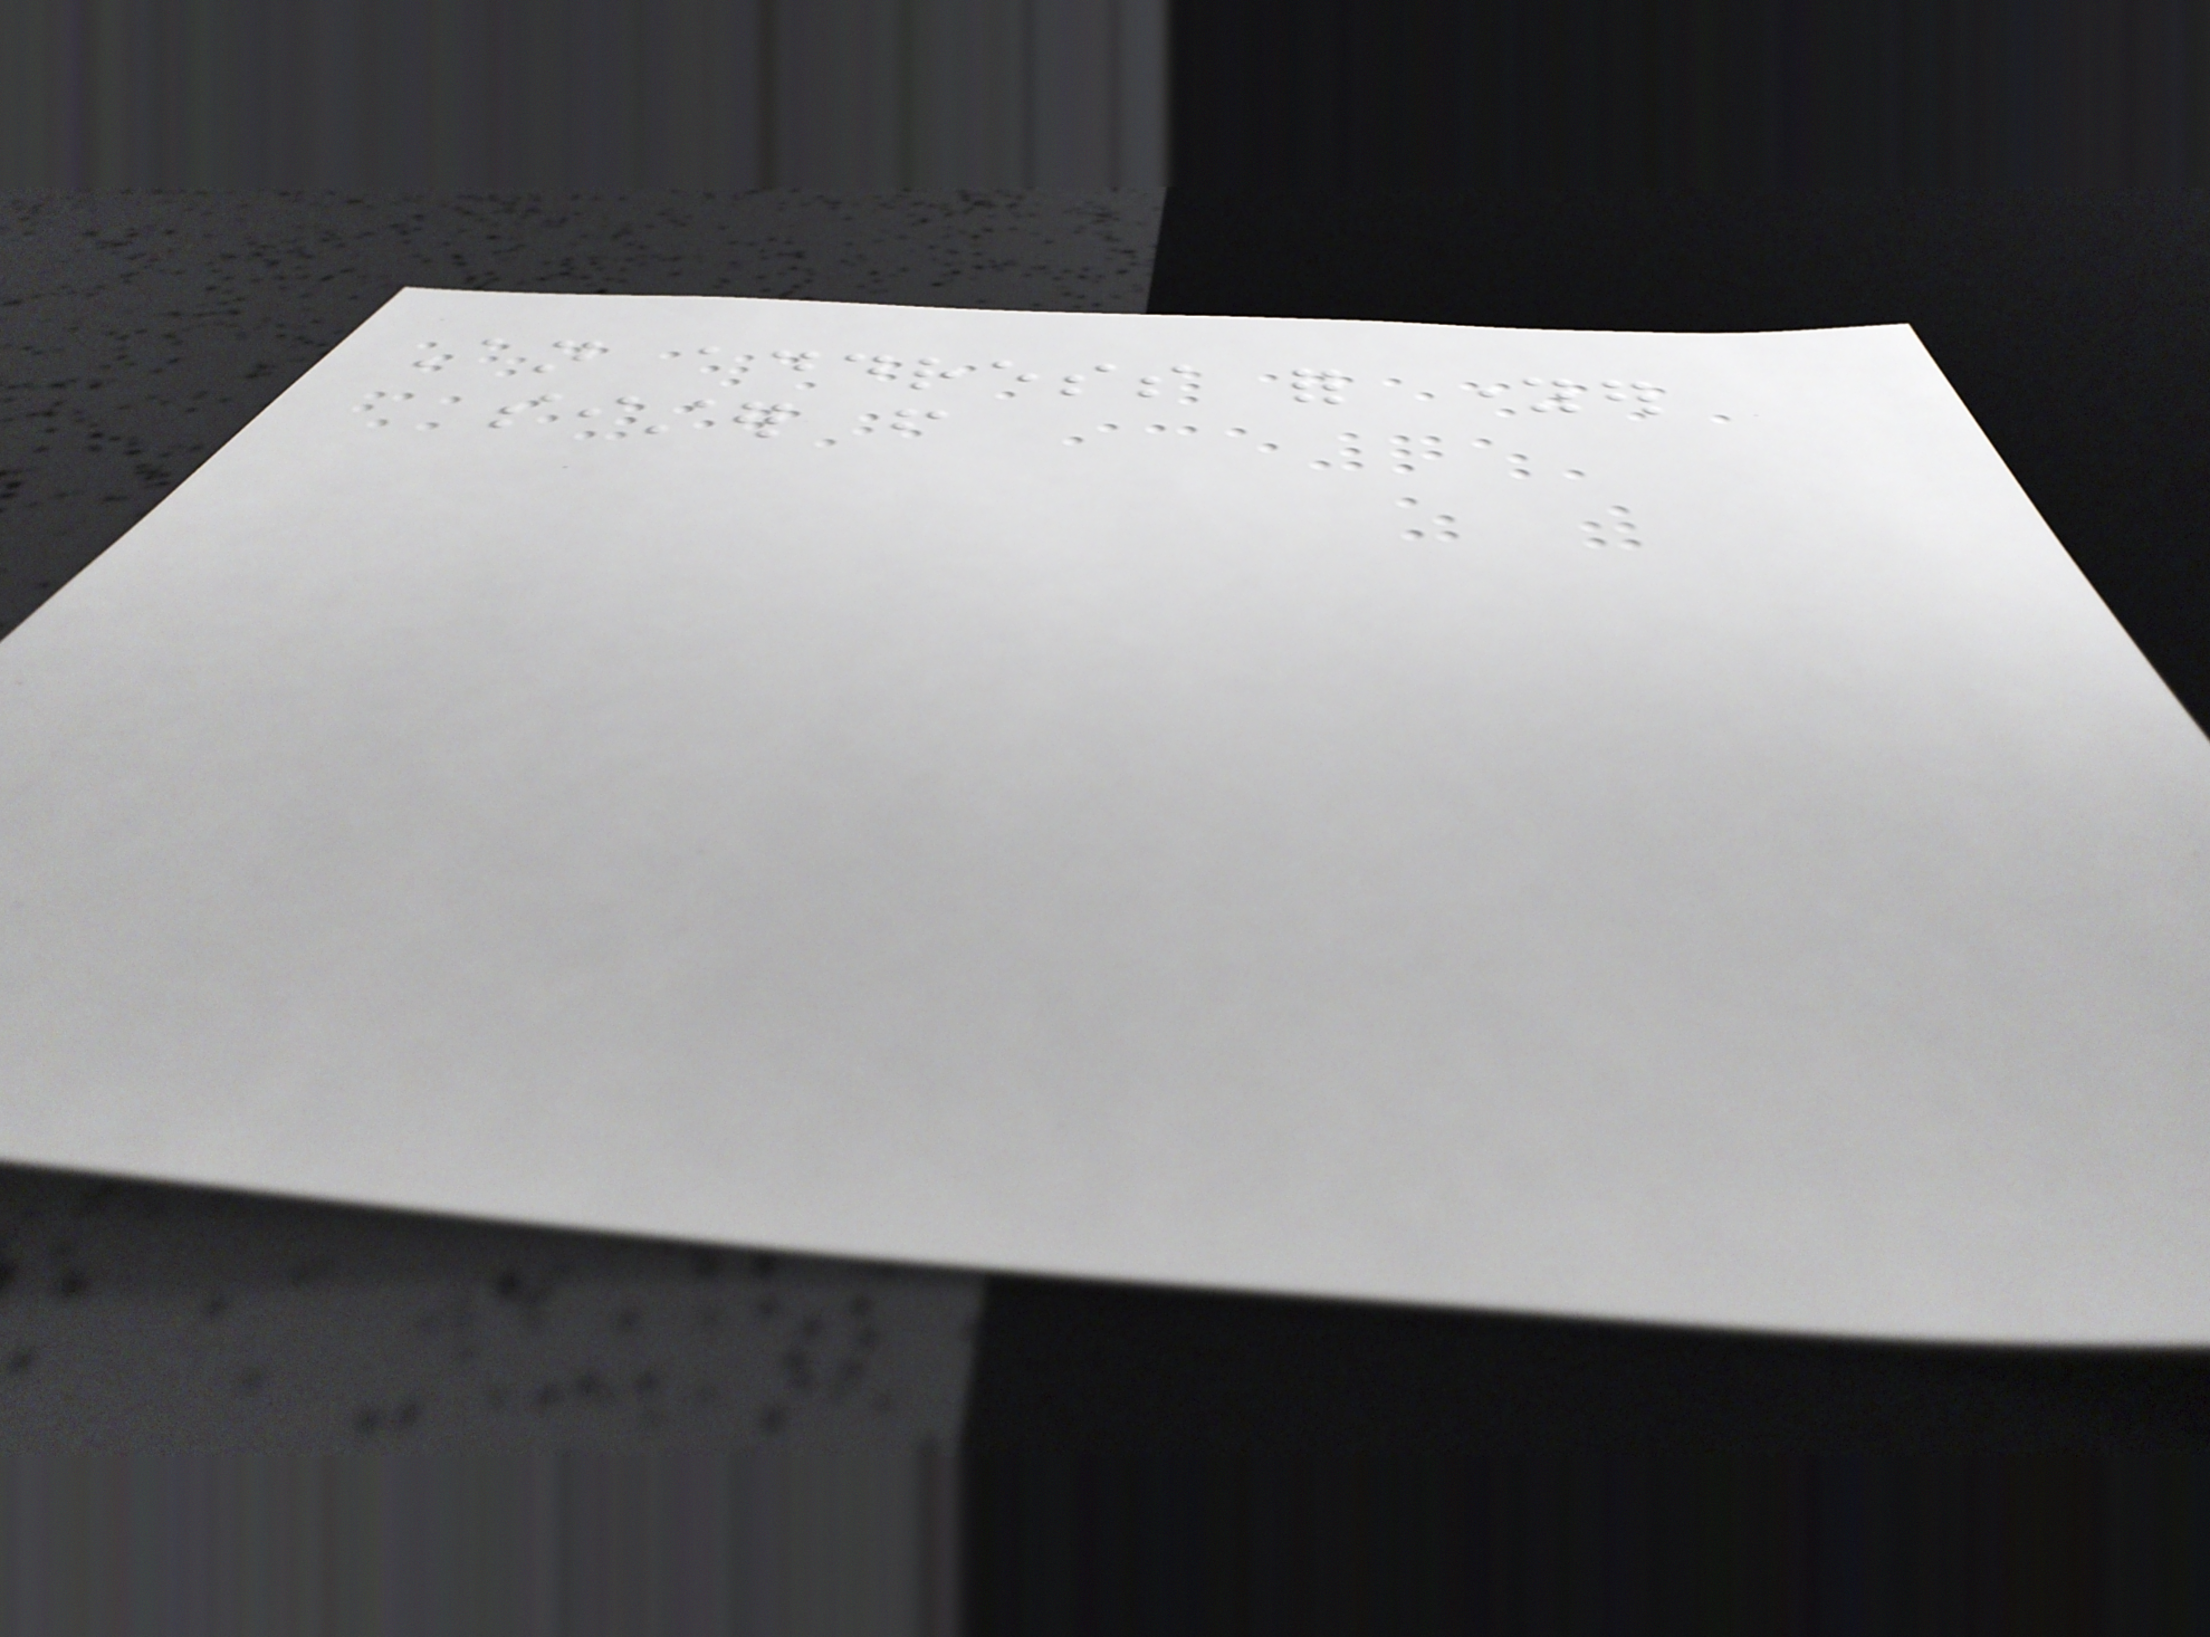An address for younger
sister from
